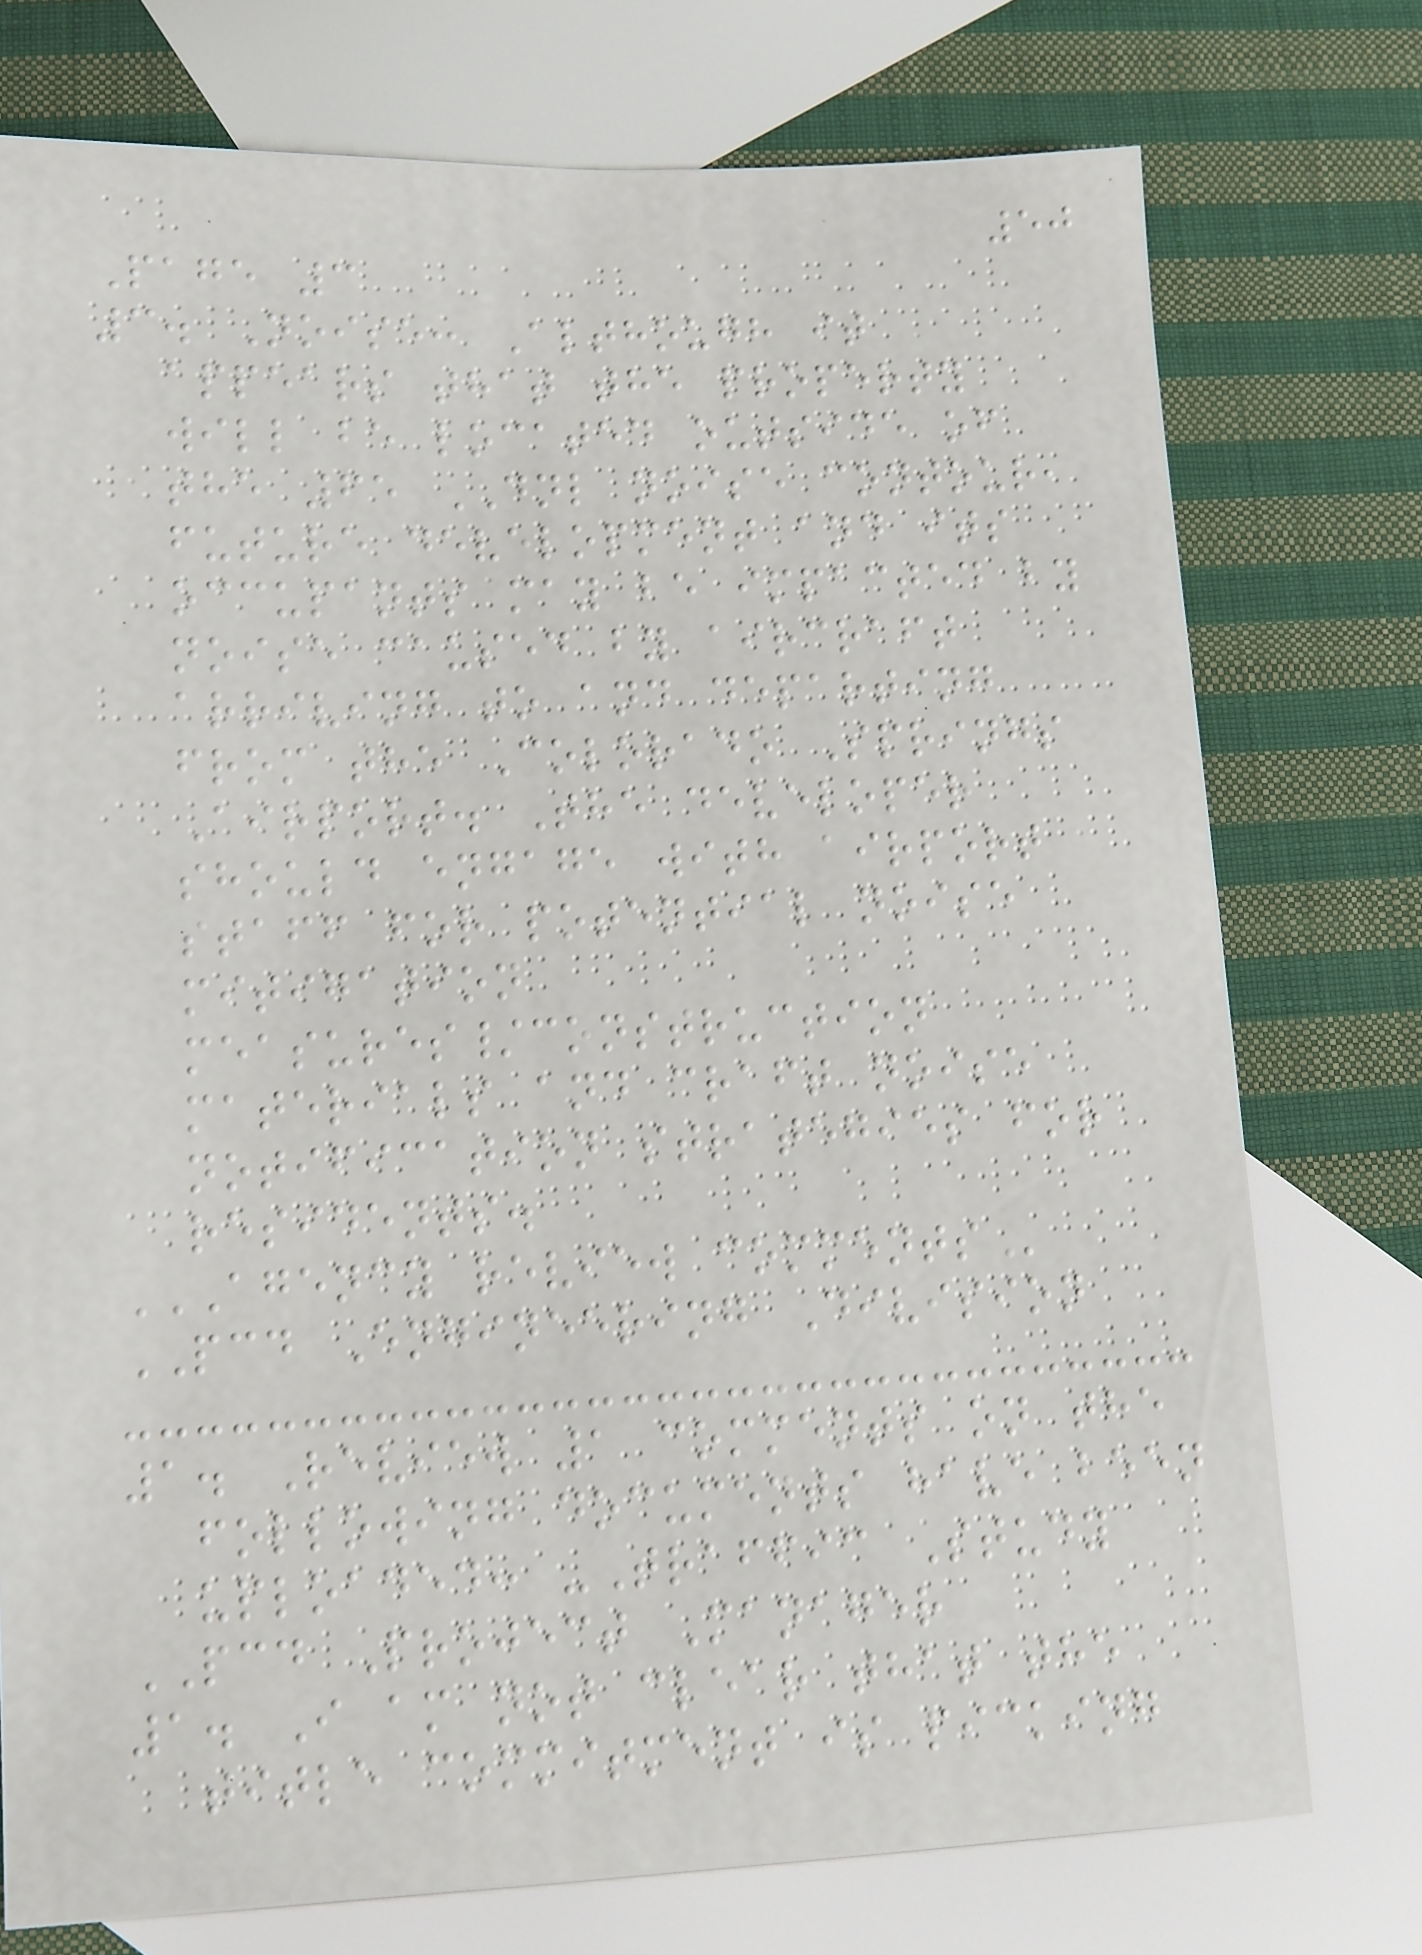50
Page 3
3. Noise: Although it
appears that the property
will be located outside of
the 65 DNL noise contour,
future development and its
occupants may be impacted by
noise caused by aircraft
arriving to and departing
from the Colorado Springs
Airport. The developer
should engage with airport
staff for potential noise
mitigation
measures/construction
materials and craft noise
notification strategies for
residents.
AGENCY REVIEW COMMENTS
PCD Engineering Division
1. Review 1 comments on the
following documents have been
uploaded: -Traffic Study
PCD Project Manager
1. I am not clear that the
title commitment is picking
